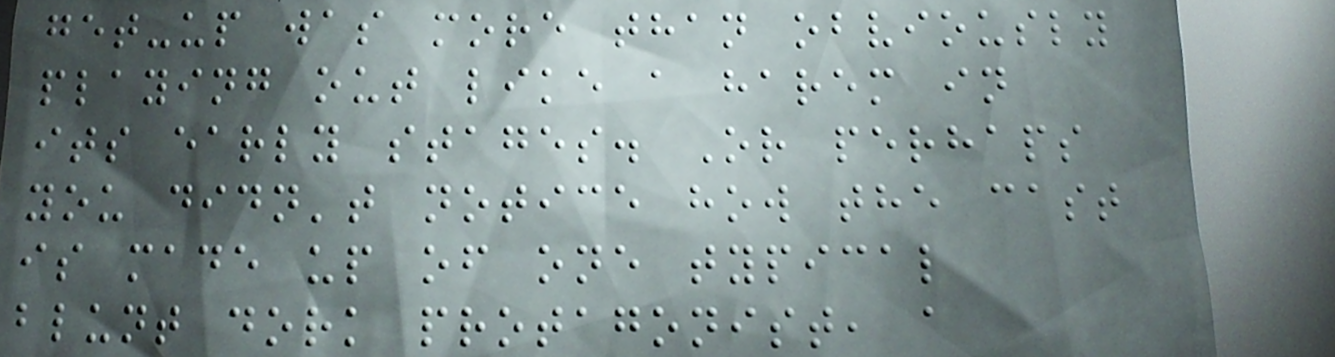get-up was more than obviously
playing out like a harem in
its early stages. Or perhaps
you didn't notice how the cast
is made up of one typical
blunt dork protagonist, a
